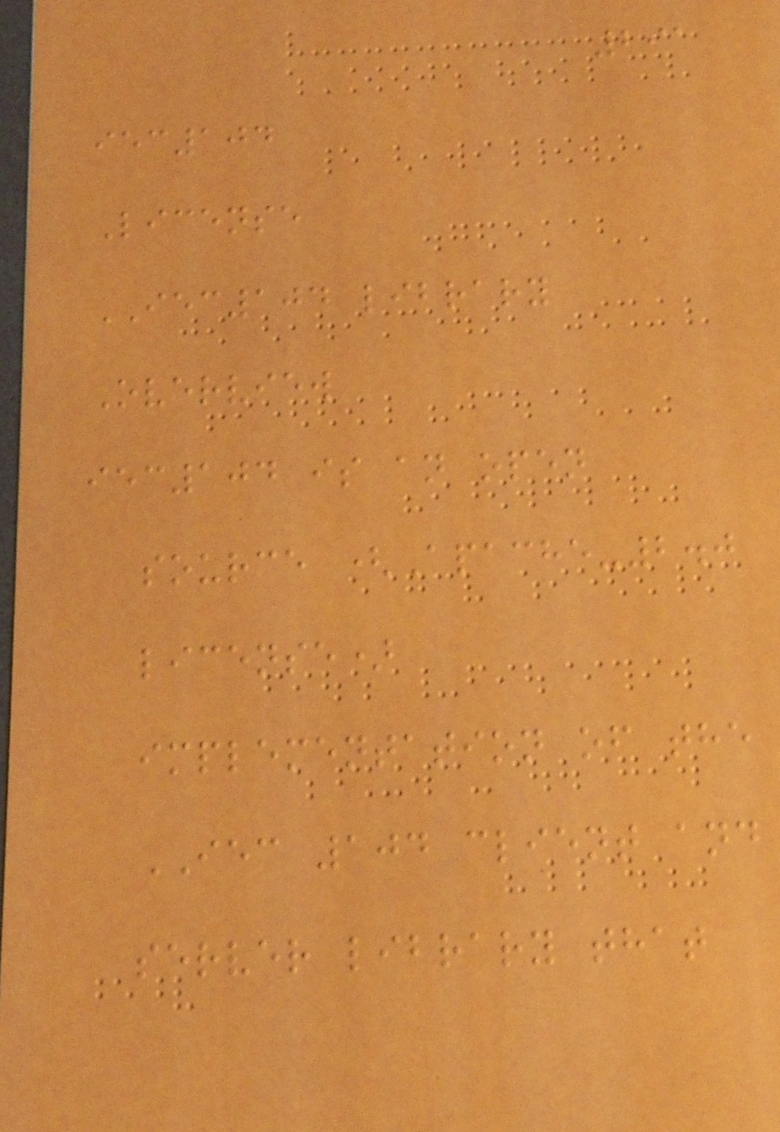291
iec104
License
IEC104 library
Overview
iec104 is an open
source (Apache-2.0
license)
implementation of the
IEC 104 client and
server library that
